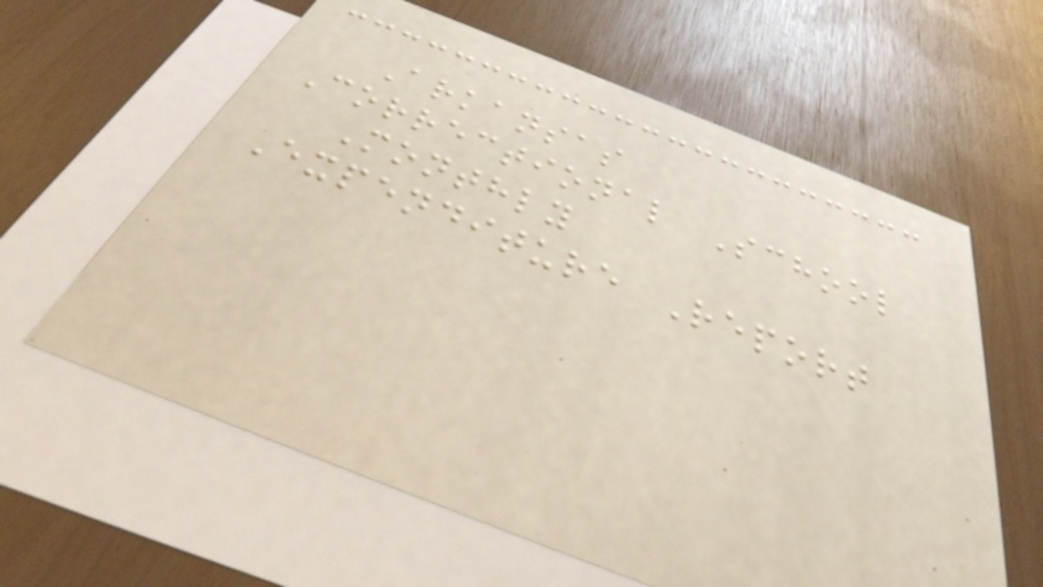Arkansas
Correctional School
Monthly
Expenditure Report
